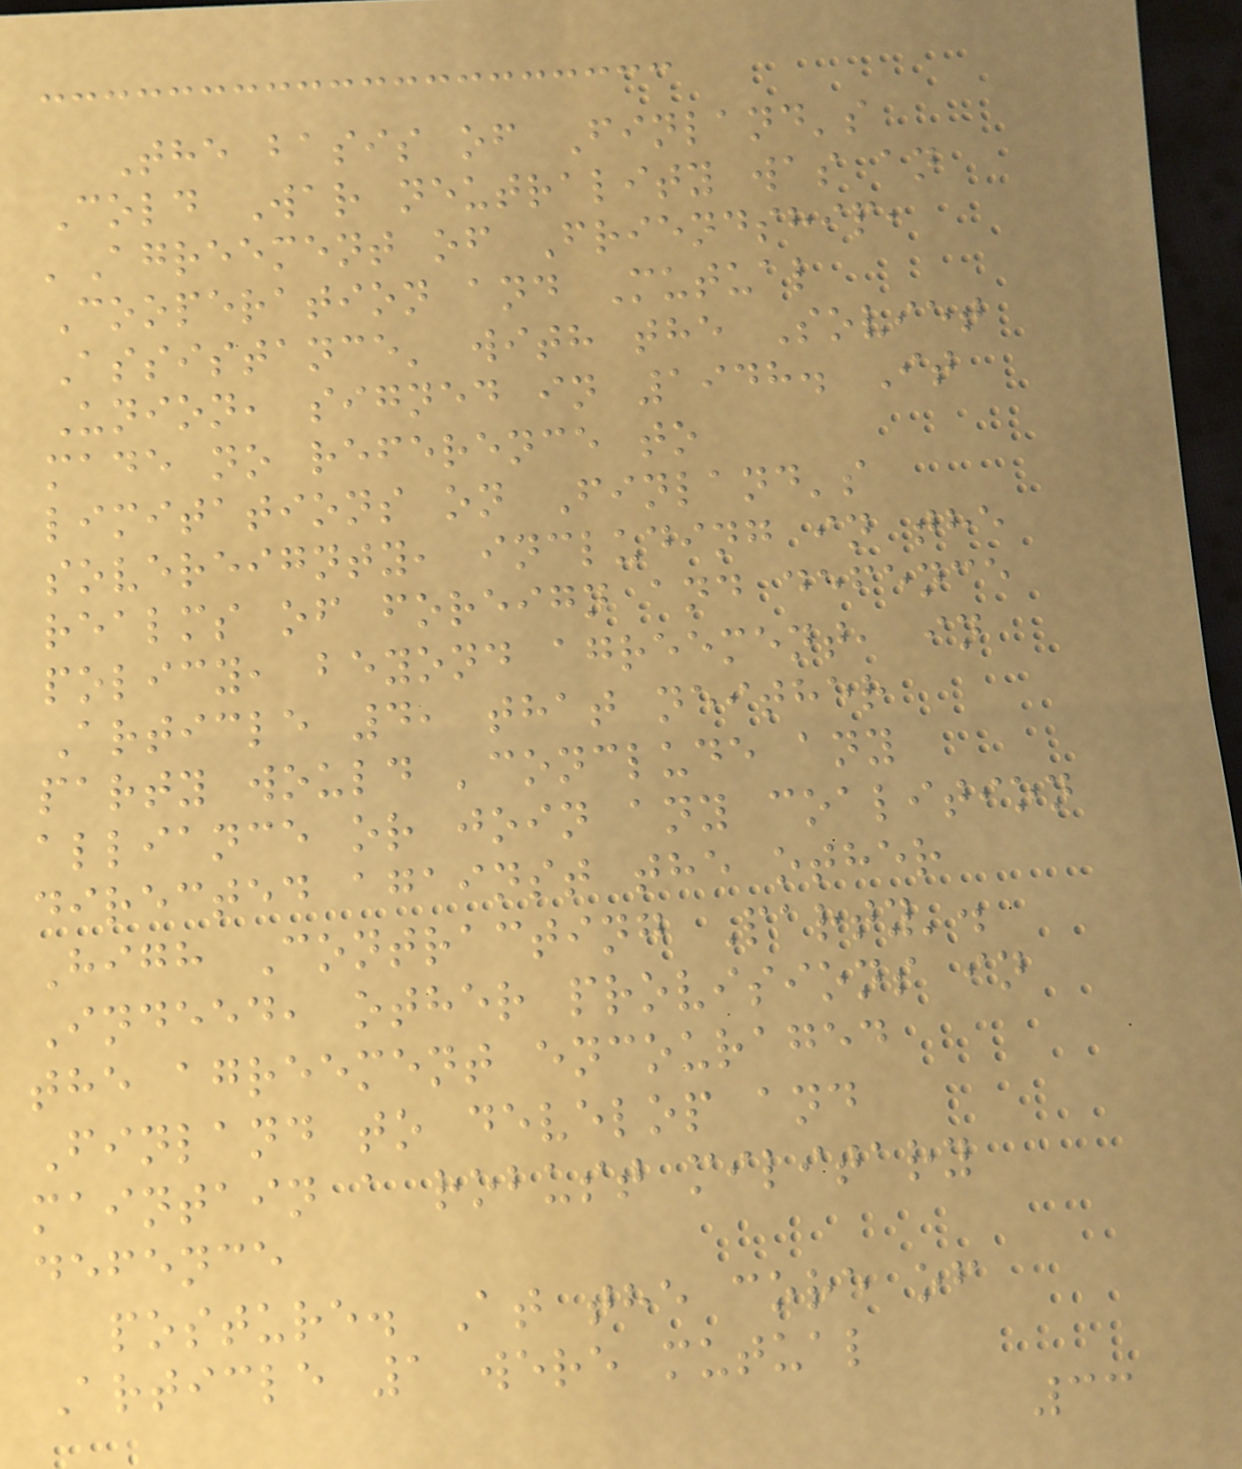The basis of Finland's
Cold War neutrality was an
'Agreement of Friendship,
Cooperation and Mutual
Assistance' with the Soviet
Union, signed in 1948. It
made no reference to
limitations on Finland's
sovereignty, including in the
realms of foreign and defence
policy, beyond agreement, in
Article 4, that neither
party would 'conclude any
alliance or join any coalition
directed against the other
High Contracting Party'.
Indeed, other provisions in
the agreement encouraged
Finland to develop and
maintain a robust military
defence
posture. At the core of
Article 1 were mutual
33
